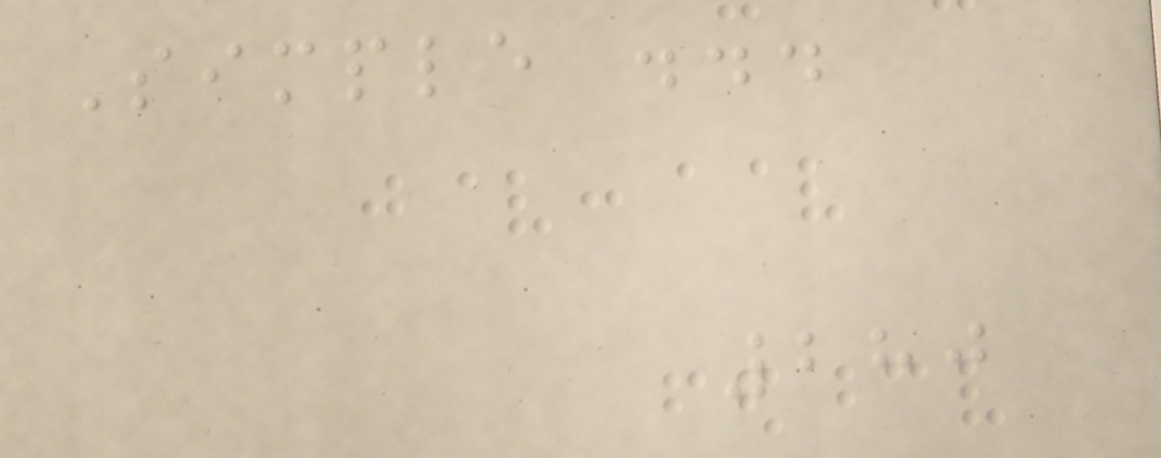Simple ...
280
